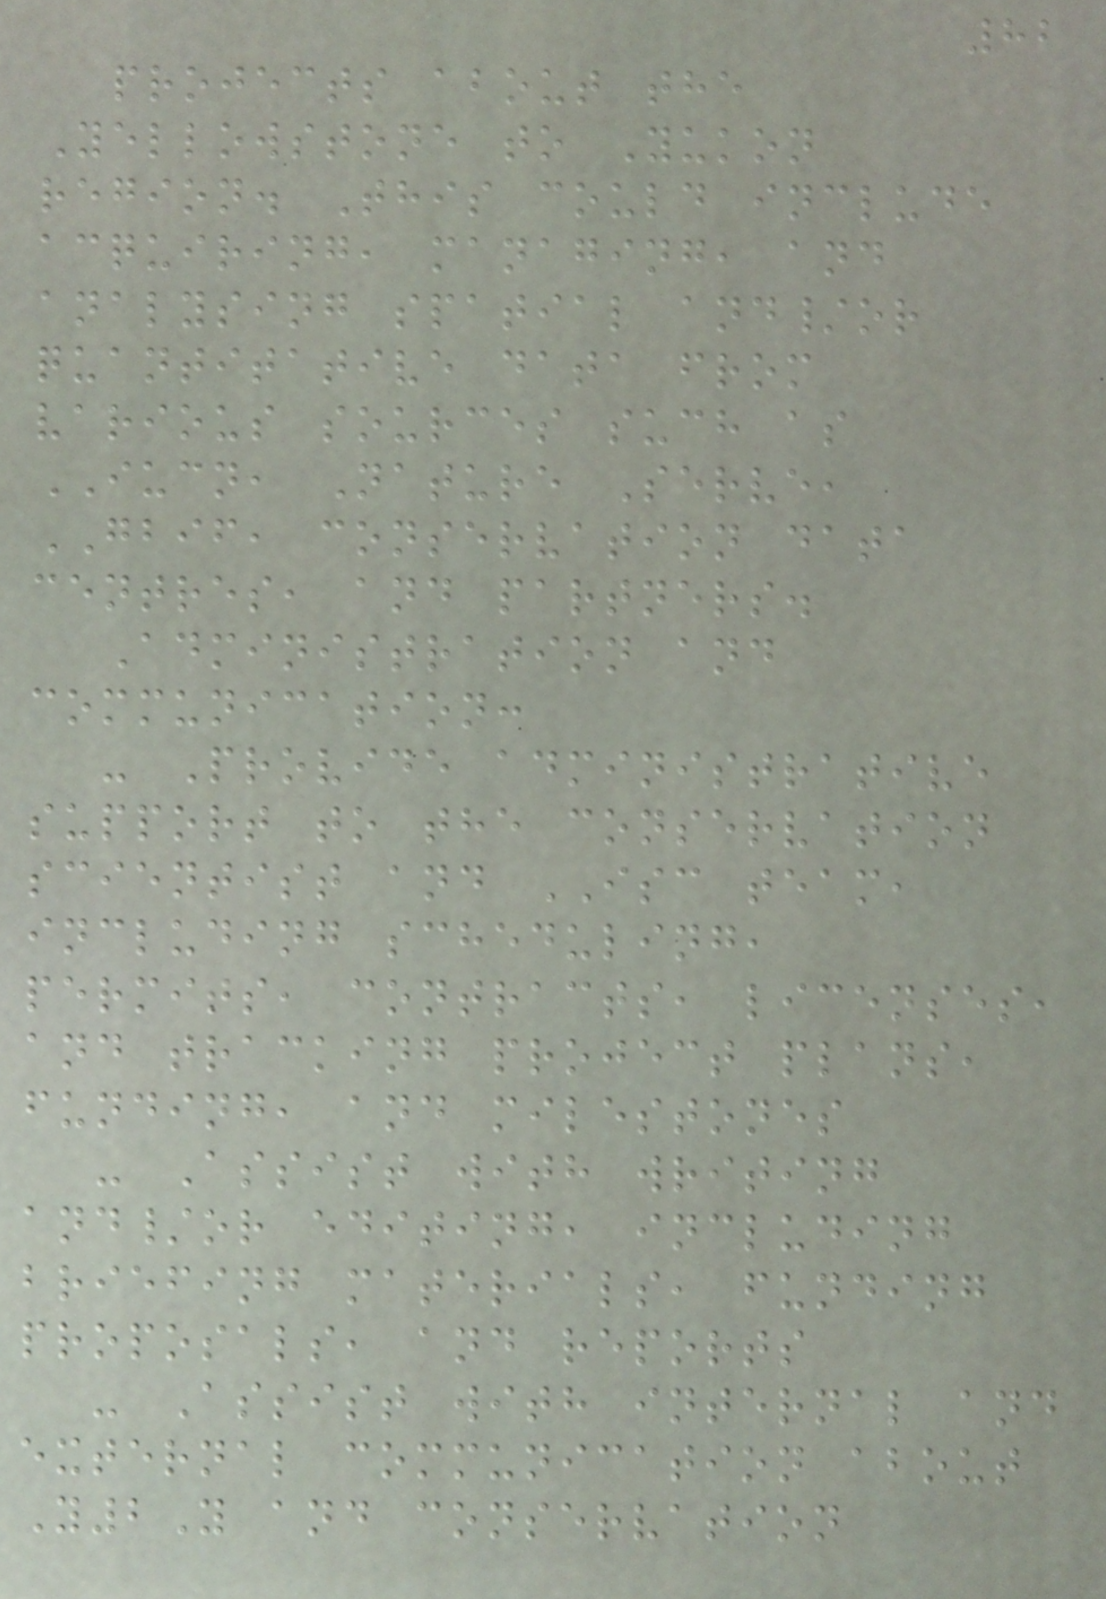82
projects about the
Yellowstone to Yukon
region. This could include
acquiring, managing, and
analysing spatial and/or
quantitative data from
various sources such as
IUCN, Nature Serve,
GBIF, conservation data
centres, and partners.
Administration and
communication:
- Provide administrative
support to the conservation
scientist and ISC team,
including scheduling,
permits, contracts, licenses,
and tracking project plans,
funding, and milestones
- Assist with writing
and/or editing, including
briefing materials, funding
proposals, and reports
- Assist with internal and
external communication about
Y2Y and conservation
